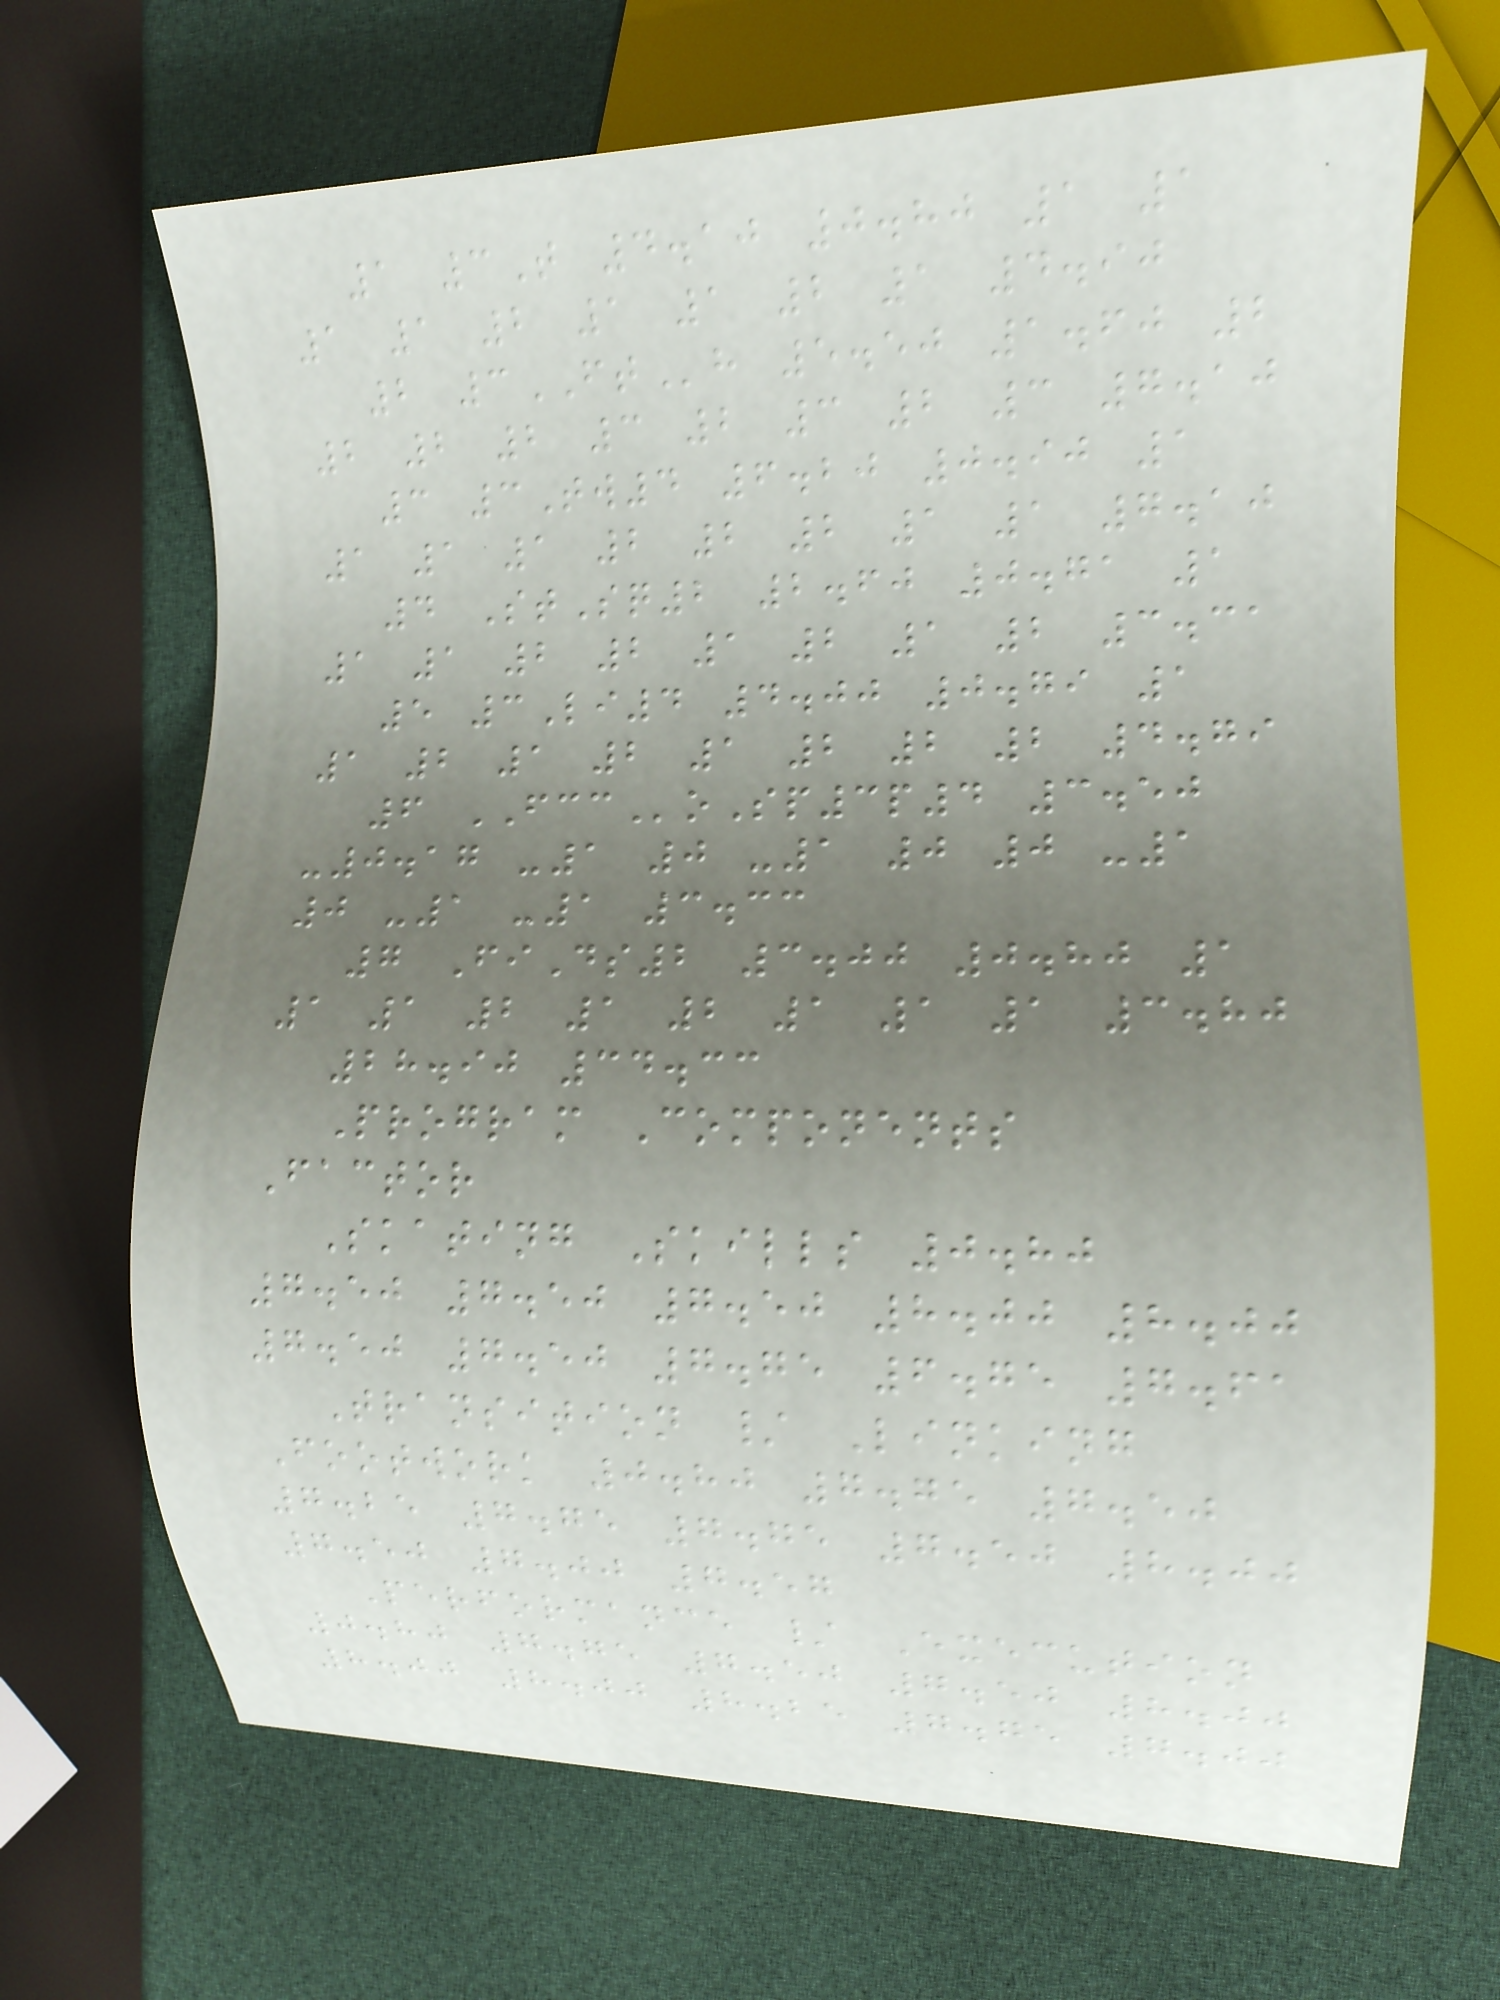1 3T 4.10 0.80 1 1
1 1 2 1 1 2 1 4.90
2 3FTh 5.50 1.60 2
2 2 2 3 2 3 2 3 7.10
3 3Tw4 6.20 0.90 1
1 1 1 2 2 2 1 1 7.10
4 StSq2 2.60 0.71 1
1 1 2 2 1 2 1 2 3.31
5 3Li4 4.00 0.79 1
1 2 1 2 1 2 2 2 4.79
6 FCCoSp3p4 3.50
-0.17 -1 0 -1 0 0 -1
0 -1 -1 3.33
7 FiDs2 3.00 0.80 1
1 1 2 1 2 1 1 1 3.80
28.90 34.33
Program Components
Factor
Skating Skills 0.80
7.50 7.50 7.50 8.00 8.00
7.50 7.50 7.75 6.75 7.61
Transition / Linking
Footwork 0.80 7.75 7.50
7.25 7.75 7.75 7.50 8.00
7.50 7.00 7.57
Performance / Execution
0.80 7.75 7.50 7.50 8.00
8.00 8.00 8.25 7.75 7.00
